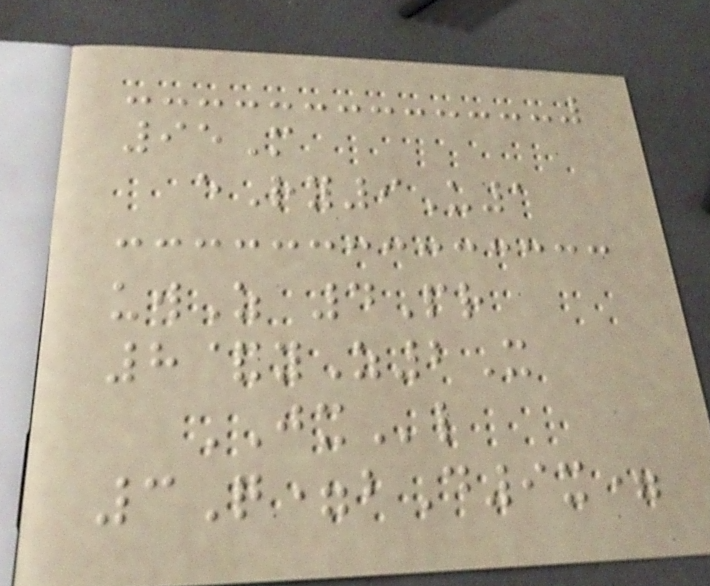95M
eRy9U1
uwZ 4Pr
8&yZ2X
JXl
3Q=bD9x=
